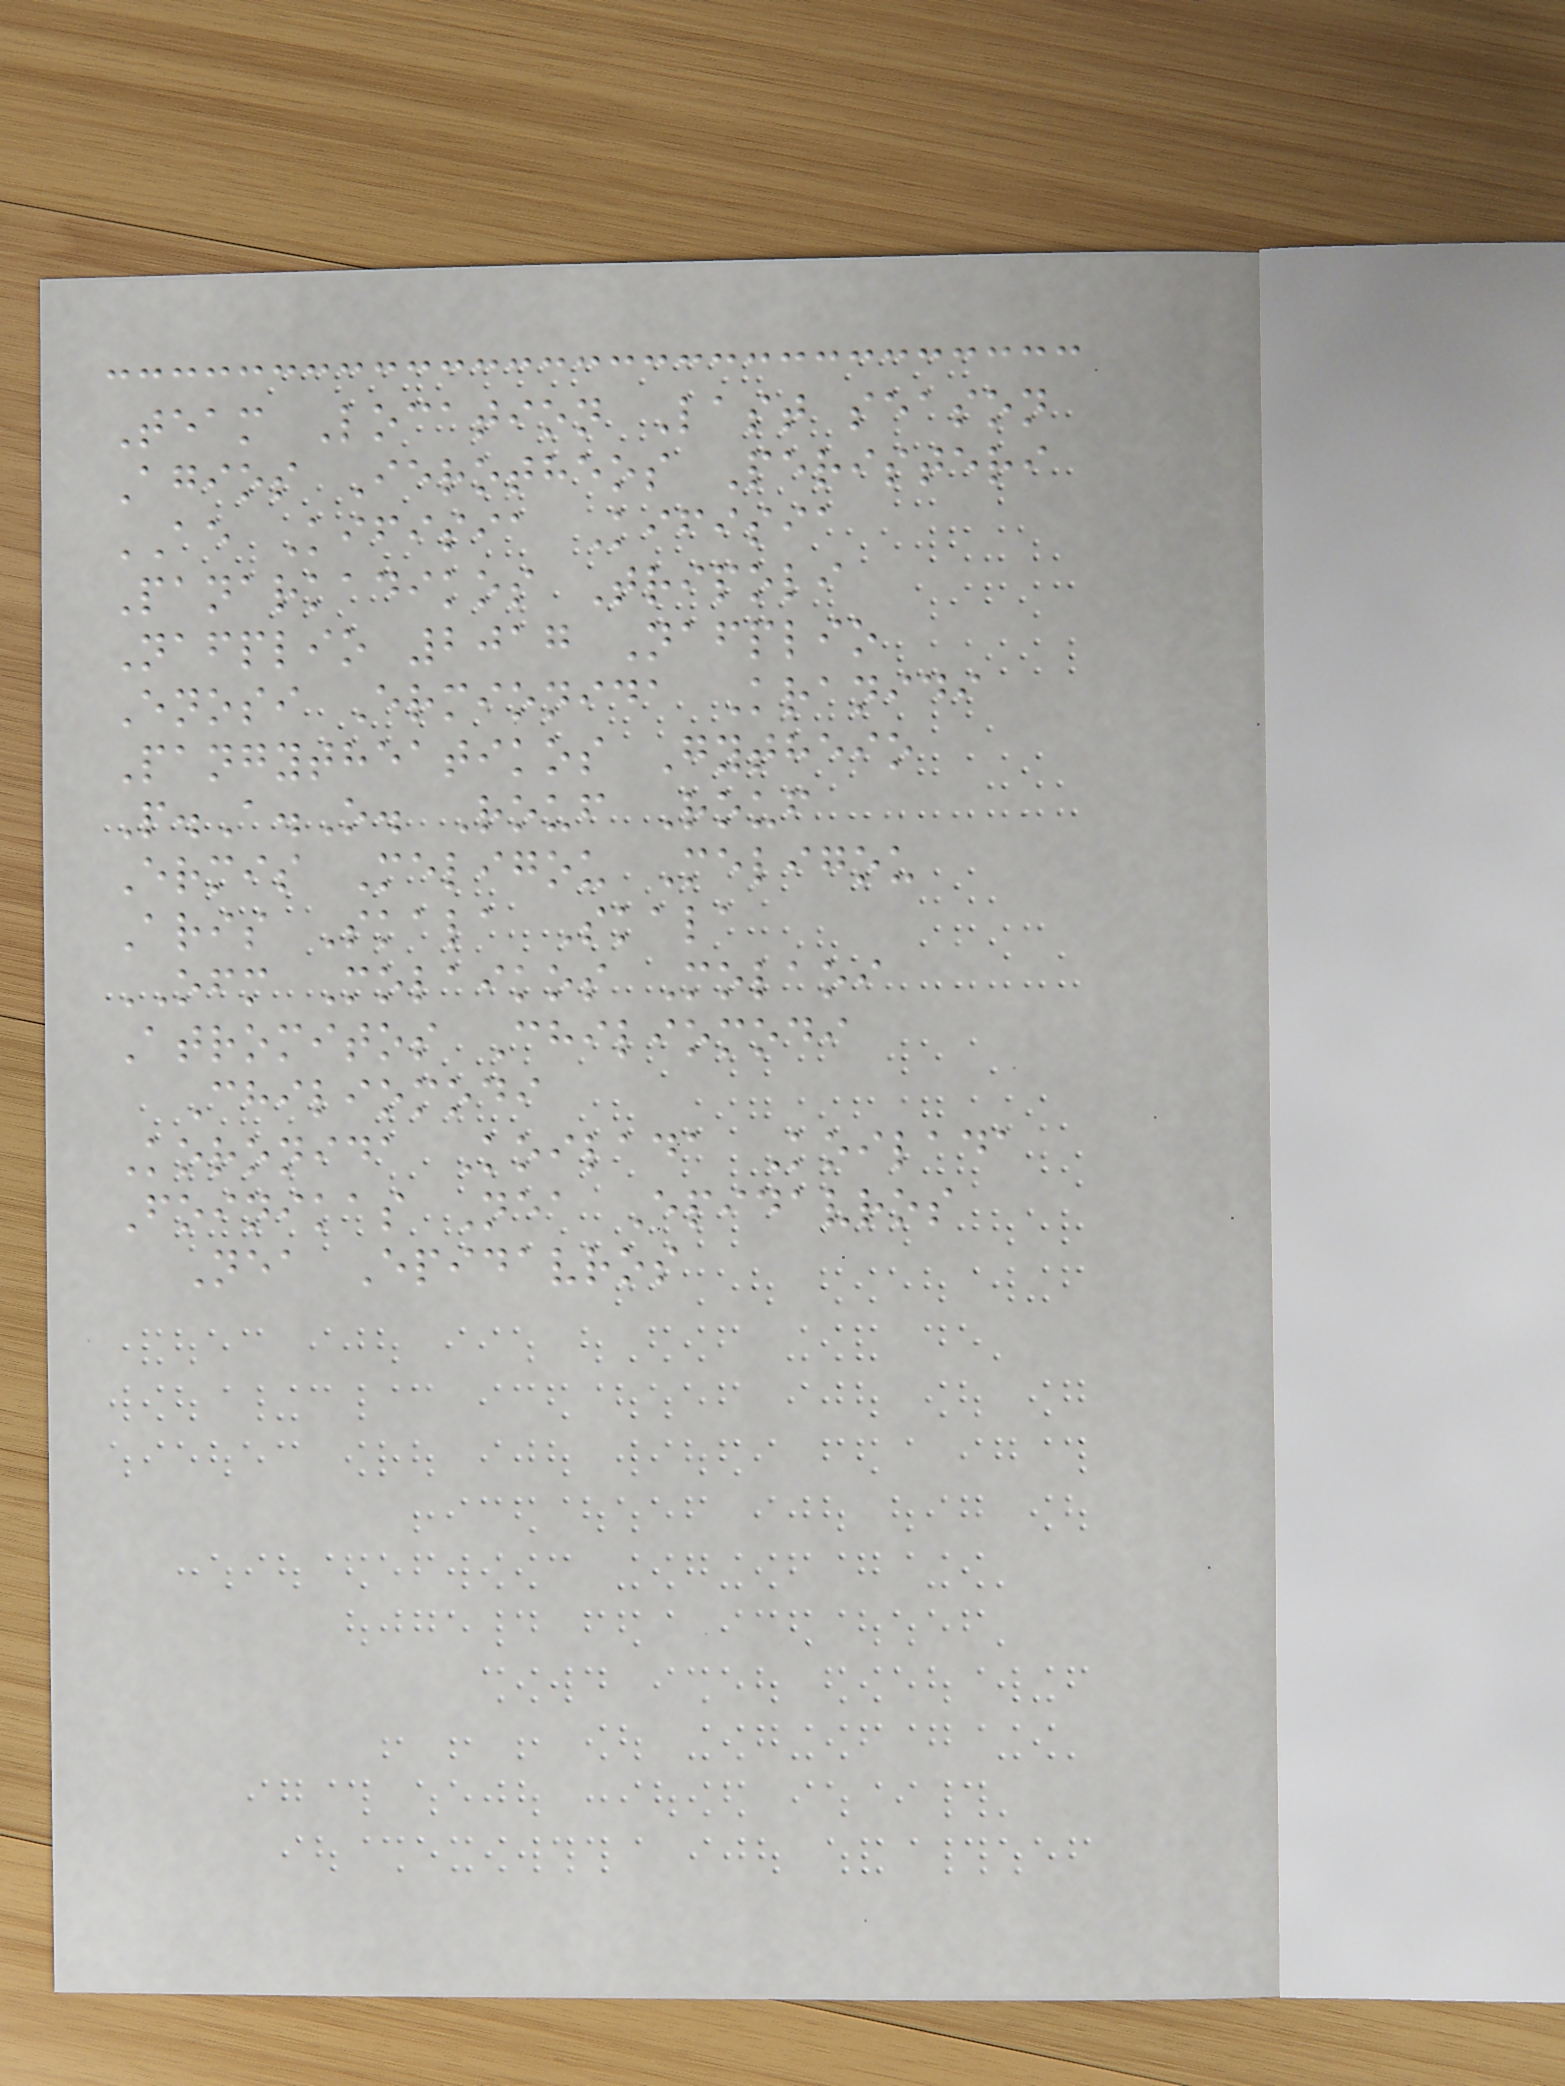Team Location Last season
Agios Ierotheos Peristeri
AE Kifisia Kifisia
Panarkadikos Tripoli
Nafplio 2017 Nafplio
Enosi Ermionida Kranidi
Pangytheatikos Gytheio
P.A.O. Rouf Rouf
Ermis Meligou Meligou
Aris Skala Skala
OFM Molaikos Molaoi
Atromitos Chiliomodi
Chiliomodi
Koronida Koilada Koilada
Foinikas Nea Epidavros
Nea Epidavros
